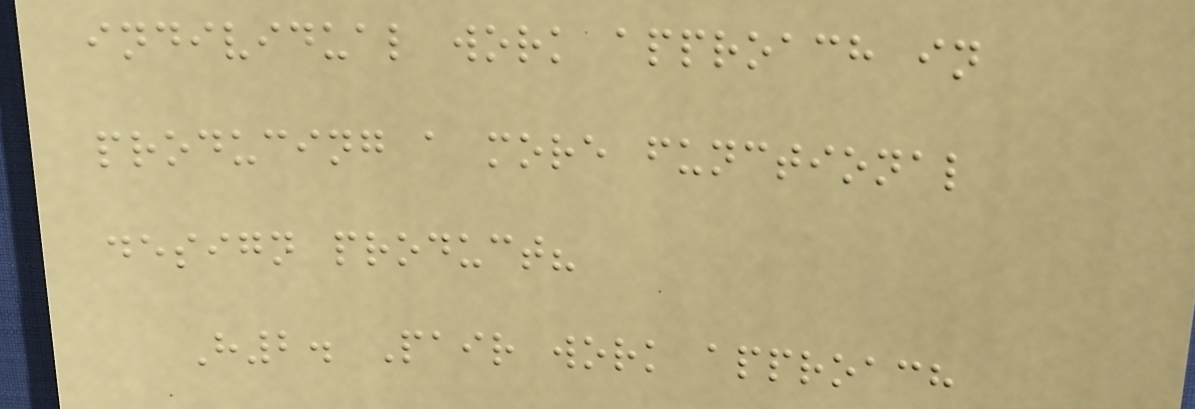individual work approach in
producing a more functional
design product?
H2. Pair work approach
